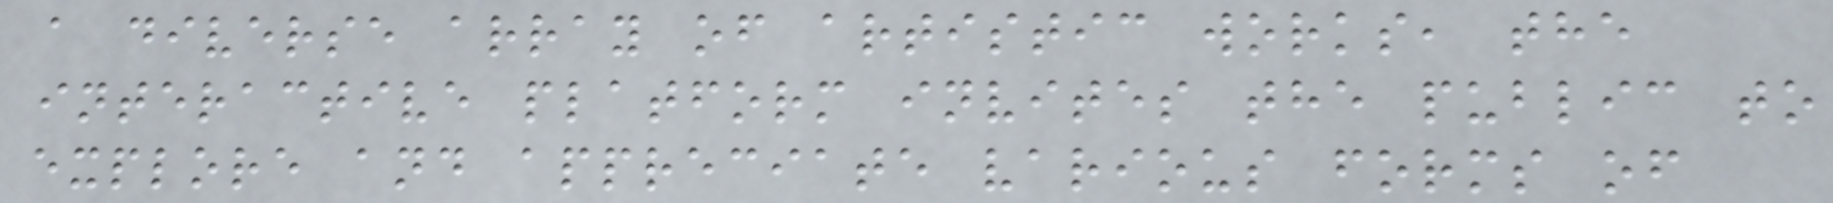a diverse array of artistic works, the
interactive platform invites the public to
explore and appreciate various forms of
